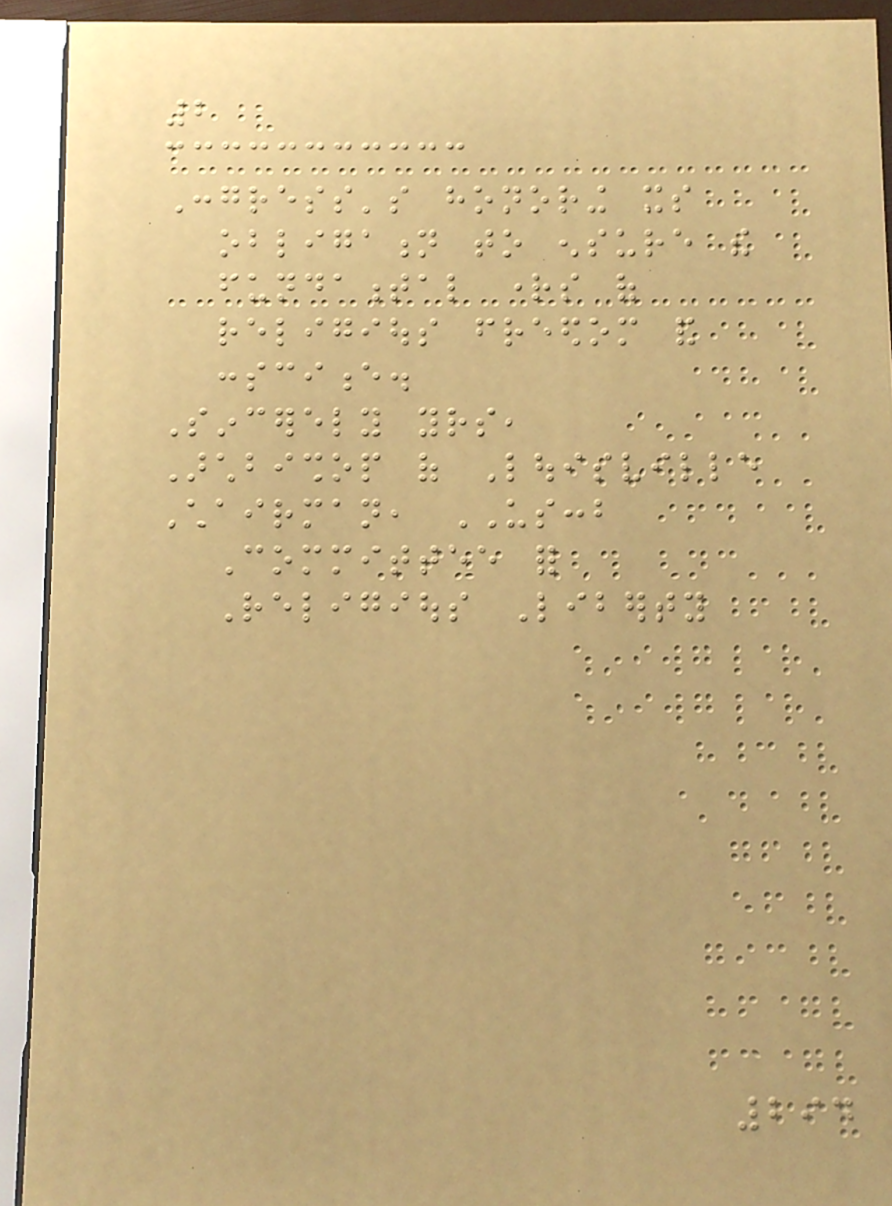2
Congress's honoring its
obligation to ensure the
fundamental rights of
religious freedom and
conscience.
Sincerely yours,
Archbishop of Louisville
Chairman, USCCB
Committee for
Religious Liberty
294
